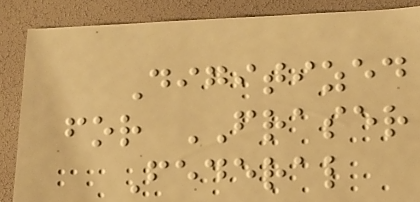Digitized
for FRASER
Federal
